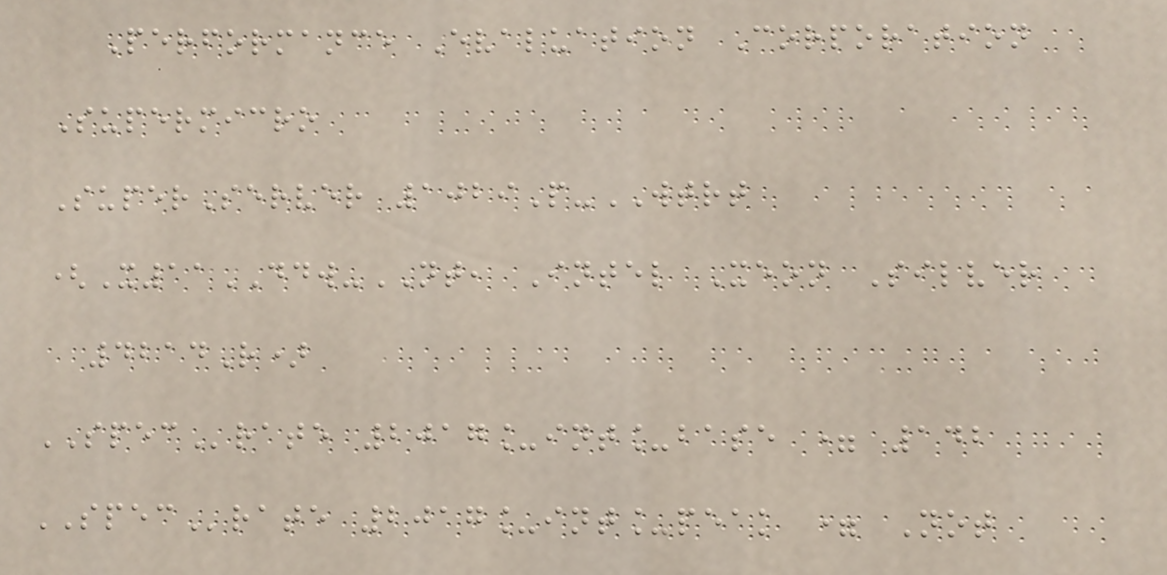Performance Evaluation Corporation
Supermicro
SuperServer 1029P-WTRT
(X11DDW-NT, Intel Xeon Silver
4214R)
SPECrate 2017_int_base = 142
SPECrate 2017_int_peak = Not
